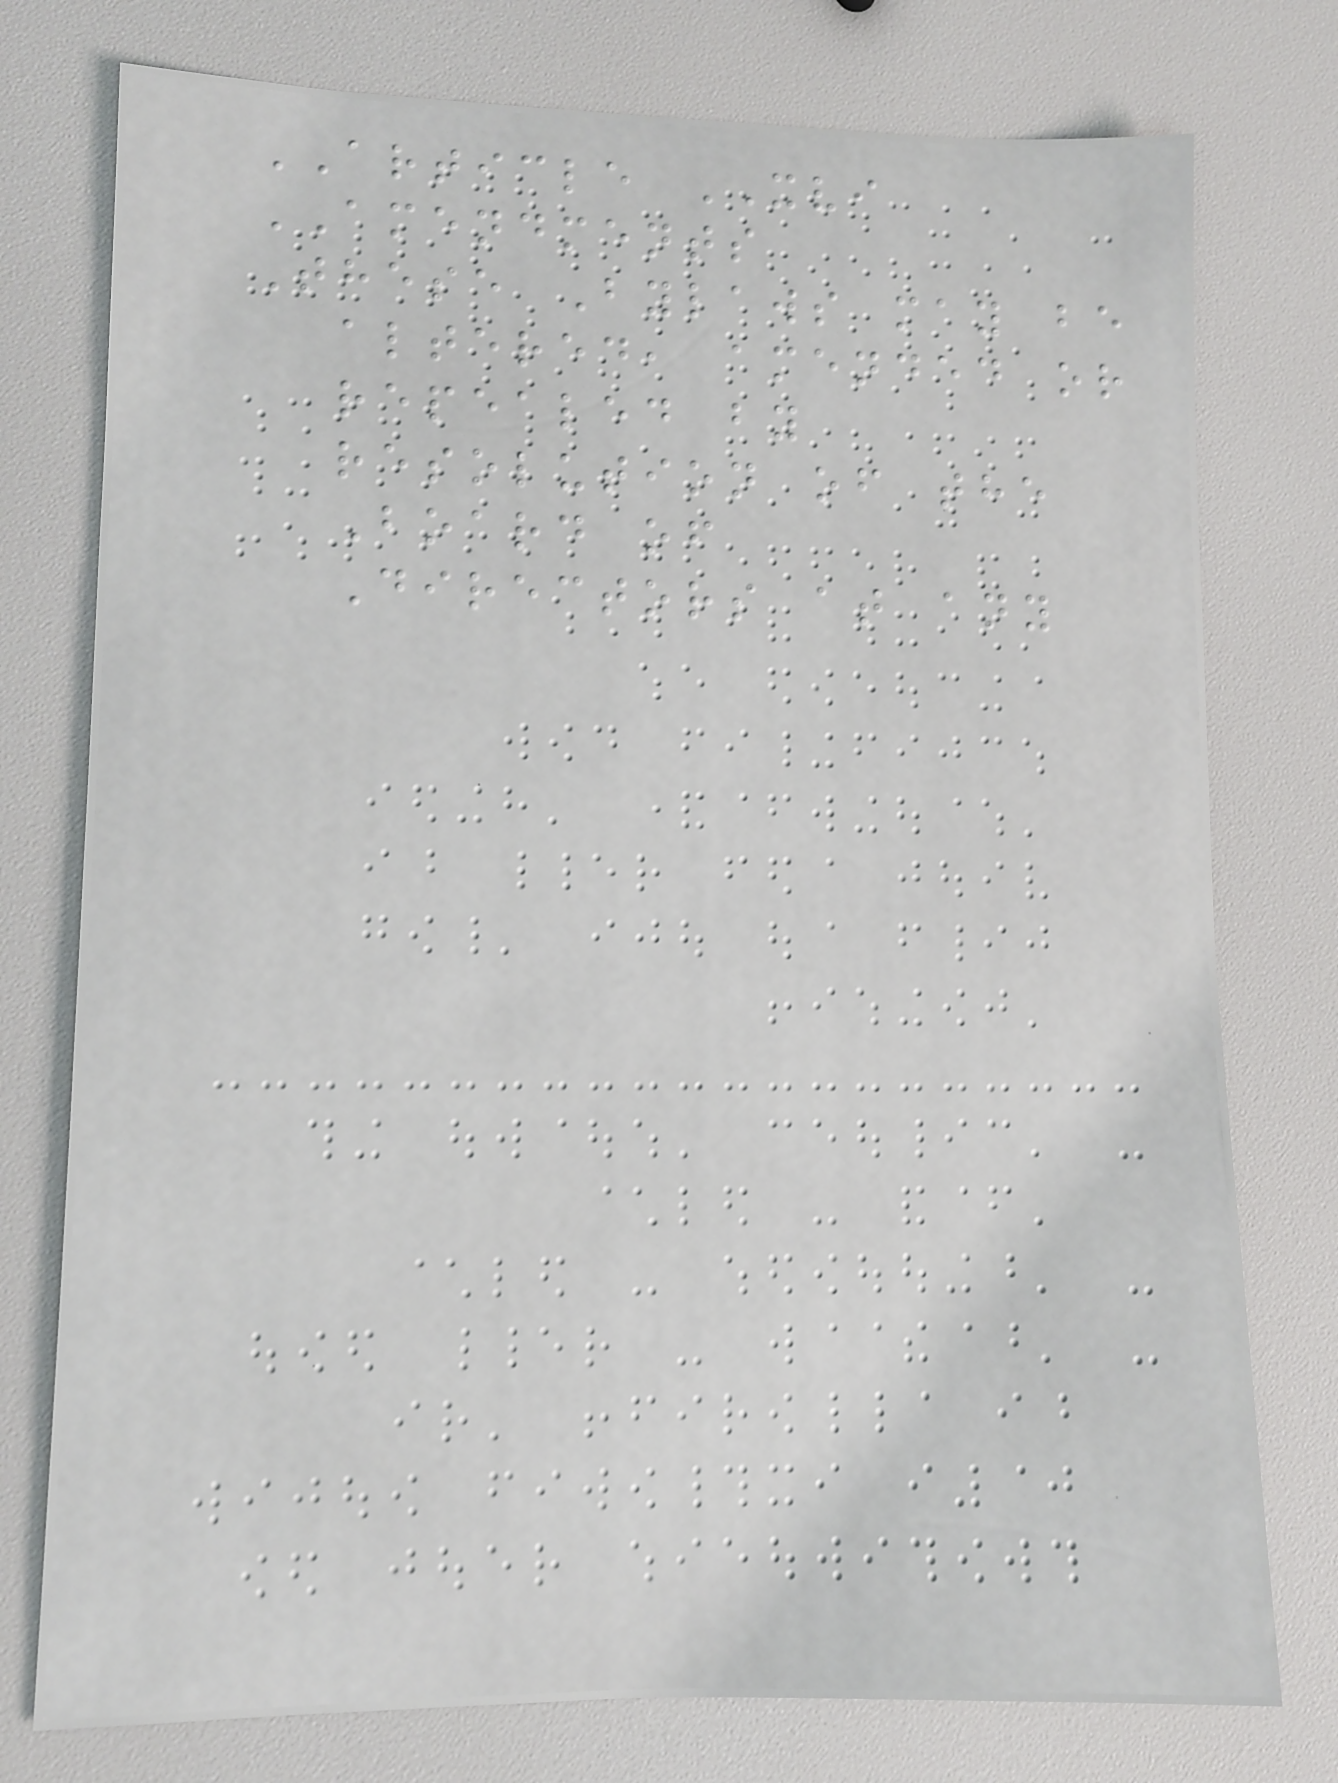ARTICLE XVI
AMENDMENTS
These Bylaws may be
altered, amended or
repealed by
resolution of the
Board of
Directors at any
